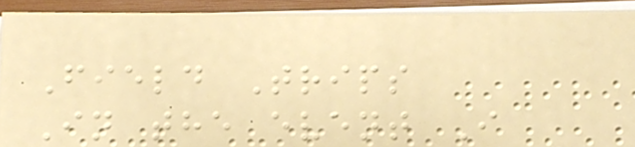Field Trips
In the event I
